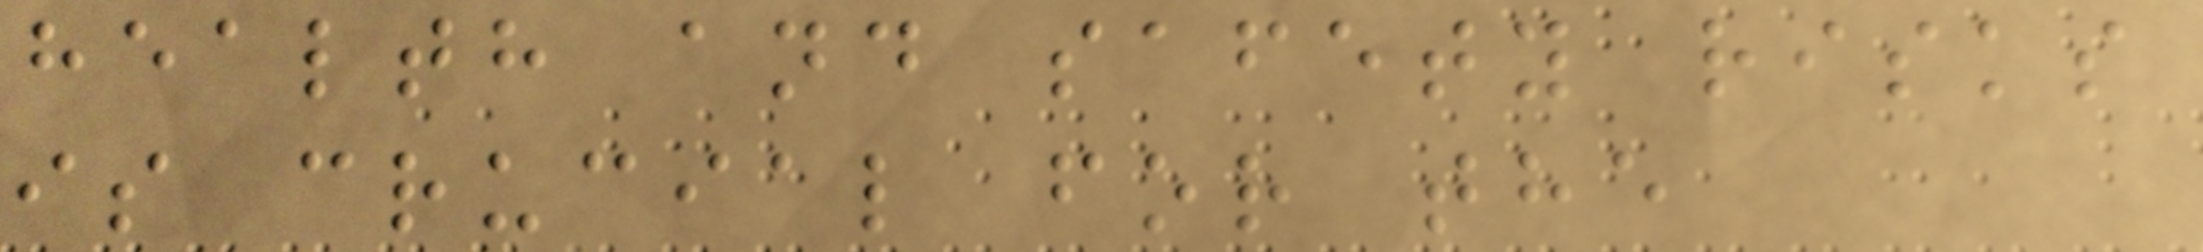health and safety risks
is crucial for the
